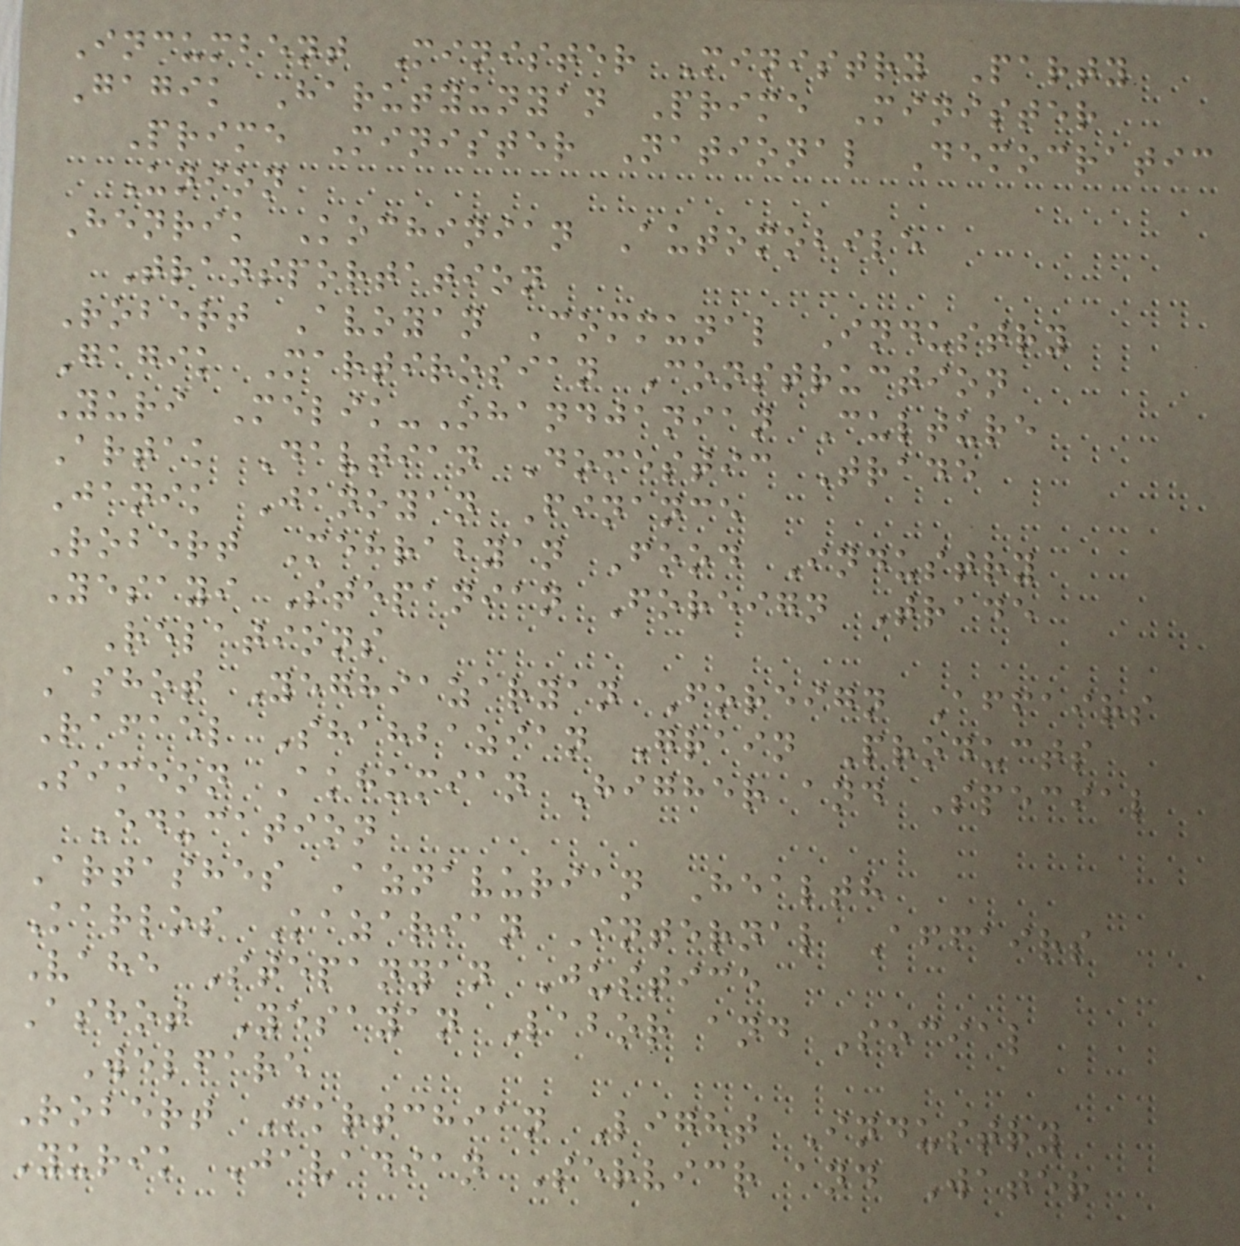Incumbent Minister Ministry Party
Gagik Harutyunyan Prime Minister
Prime Minister National Democratic
Union
Henrik Kochinian Automobile
Transportation
Robert Avoyan Communal Industry
Gagik Martirosian Construction
Yuri Melik-Ohandjanian Culture
Artak Davtian Domestic Trade
Janik Janoyan Finance
Robert Mehrabyan Food Industry
Yesayi Stepanian Foreign Trade
Relations
Ashot Yeghiazaryan Foreign Affairs
Rafael Shahbazian Grain Products
Simeon Akhumian Higher and Special
Education
Artashes Aznavurian Health
Karlos Kazarian Internal Affairs
Vahe Stepanyan Justice
Ashot Yesayan Labor and Social
Welfare
Robert Mkrtchian Light Industry
Yurik Javadian Servicr and Water
